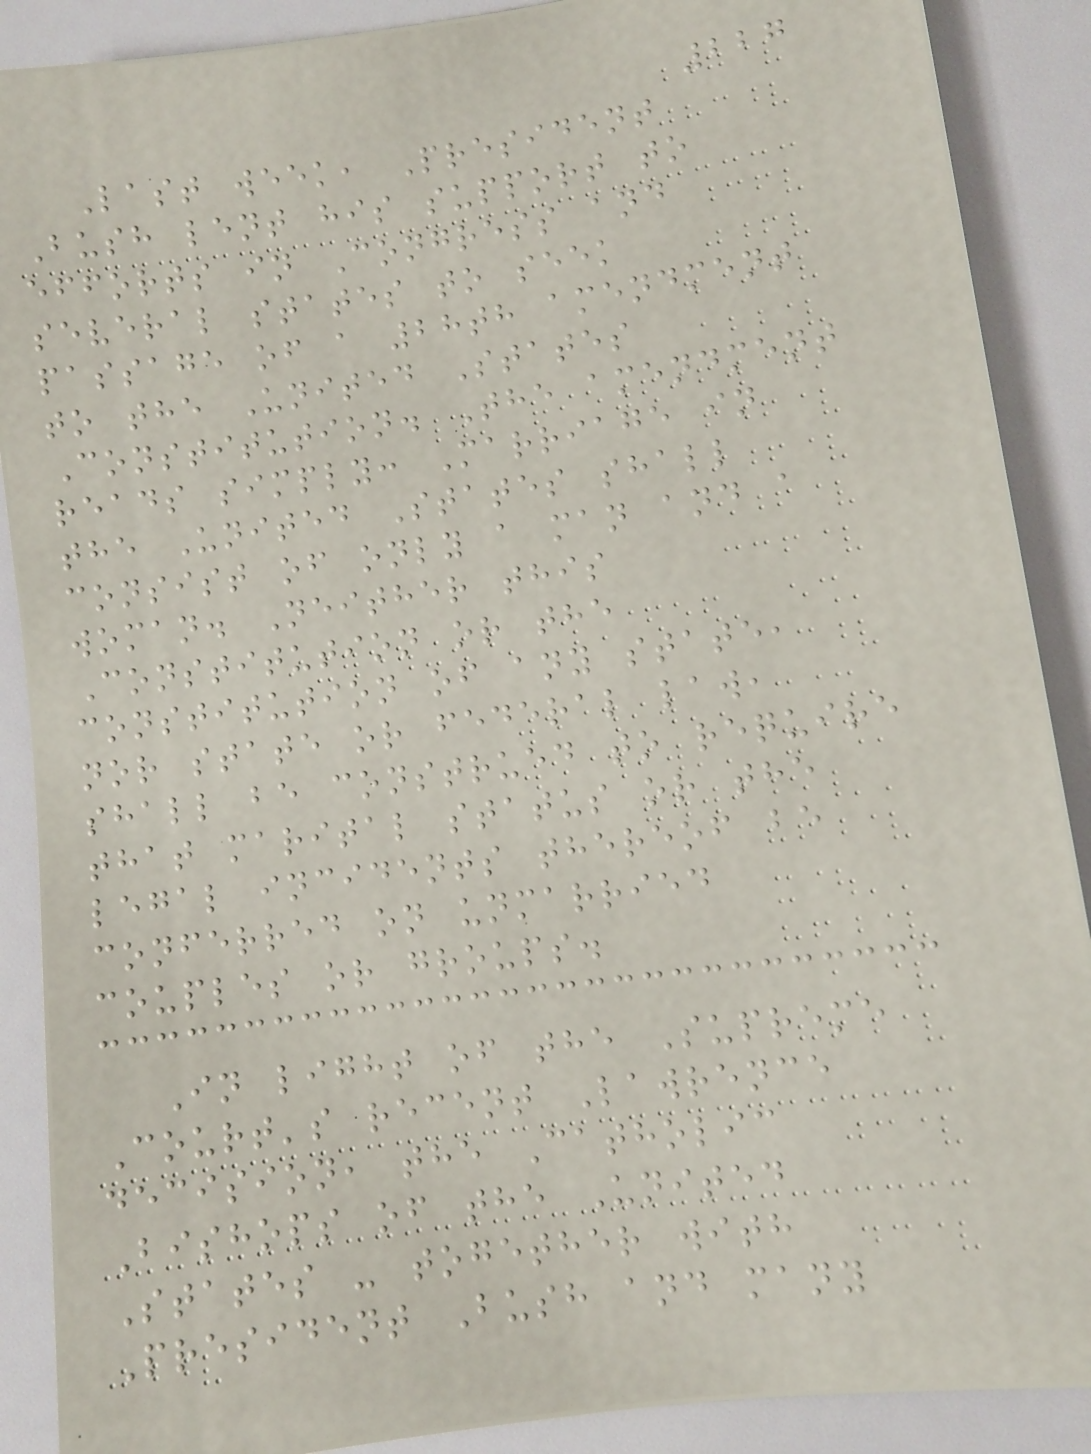227
Last week, President
Bush lent his support to
efforts in Congress and
several states to seek
passage of a 28th amendment
to the United States
Constitution. The amendment
reads simply: Marriage in
the United States shall
consist of only a man and a
woman. Neither this
Constitution or the
constitution of any state,
nor state or federal law,
shall be construed to require
that marital status or the
legal incidents thereof be
conferred on unmarried
couples or groups.
In light of the Supreme
Court's recent Lawrence
decision, the Catholic
Bishops of the United
States - together with
President Bush and many
